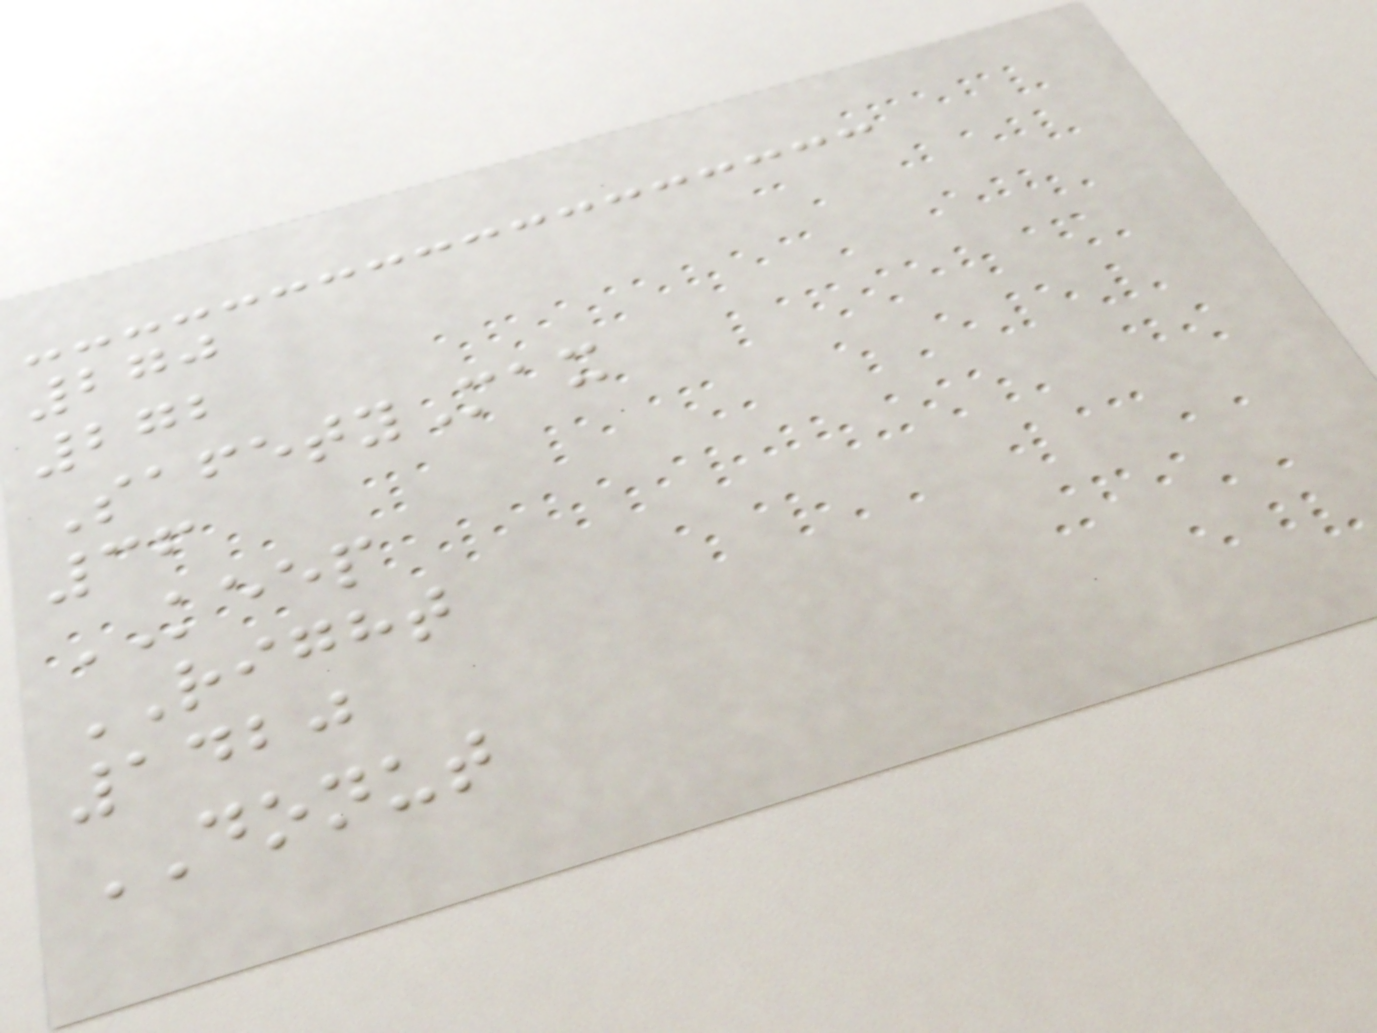270
272
SafetyMax
36
KEEP
RIGHT
1420
DONUT
